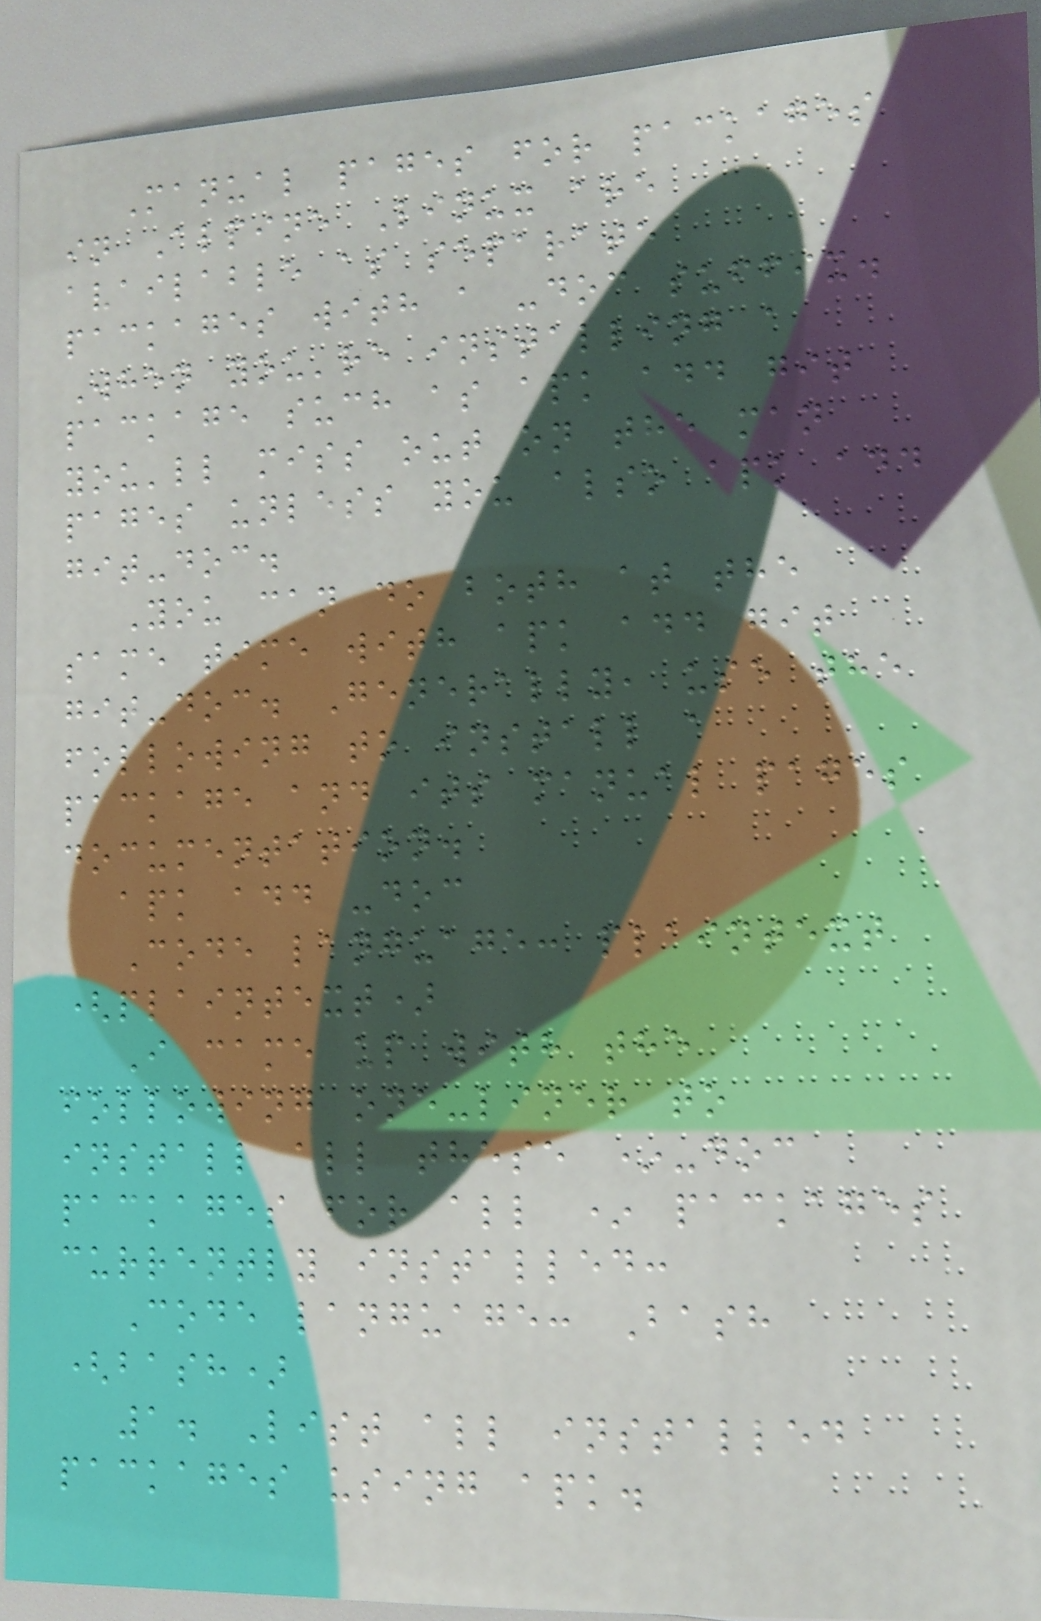Manual pages for packages
in Alpine Linux are
available as separate
packages with a -doc suffix.
When you're installing a
package such as apk add git
you'll miss out on the man
pages unless you also apk add
git-doc.
You can do both at the
same time with apk add git
git-doc. Generally, use the
following to install a
package and its manual pages
documentation.
apk add -doc
Code language: plaintext
(plaintext)
I came up with the
following one-liner to
install all these *-doc
packages for all * packages
currently installed:
Code language: Bash
(bash)
1. List all installed
packages using apk.
